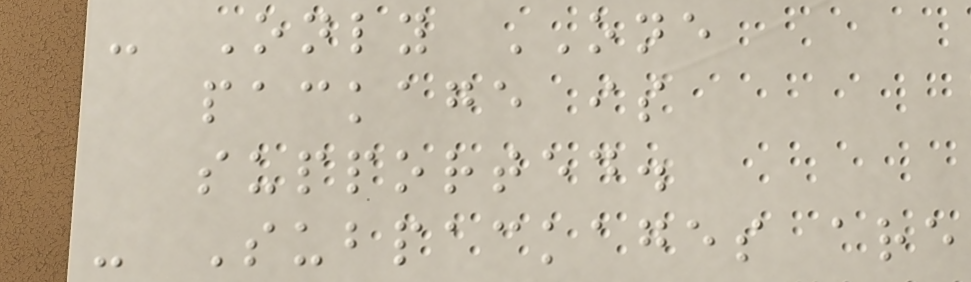- Only ONE
package is
supported.
- Subpackages are
